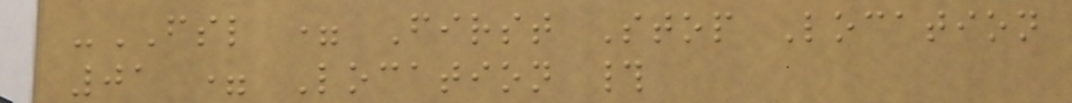-FSL = First Stop Location
01 = Location #
